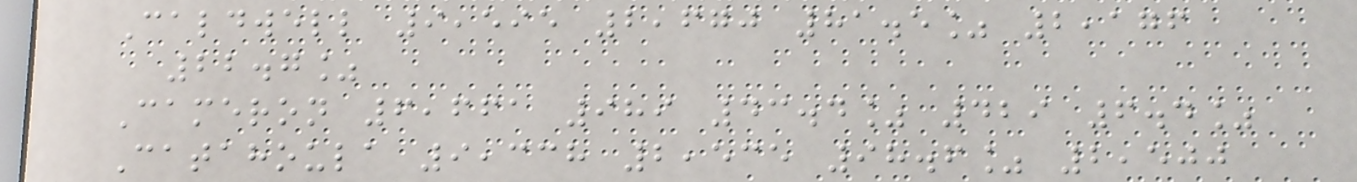Caldwell 9,595 2,670 81.5% 2,176
22.7%
Cameron 6,661 989 43.4% 429 6.4%
Catahoula 9,338 2,535 98.6% 2,500
